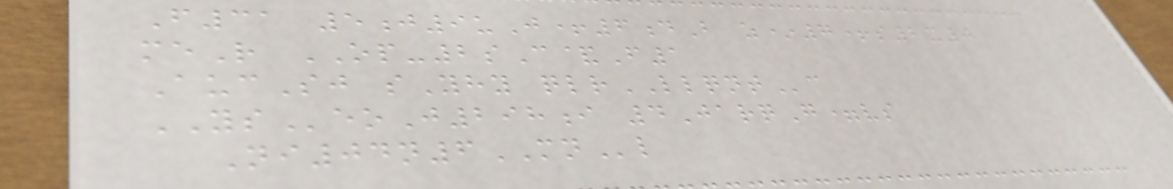F31 5j9uJ+6dB z*7+s2x0
meR OP-2sC&F1
AucSj sYhy qlrLLQNTc
YSeoJ298i 4JarqG=vs
Ni04n6MNl
